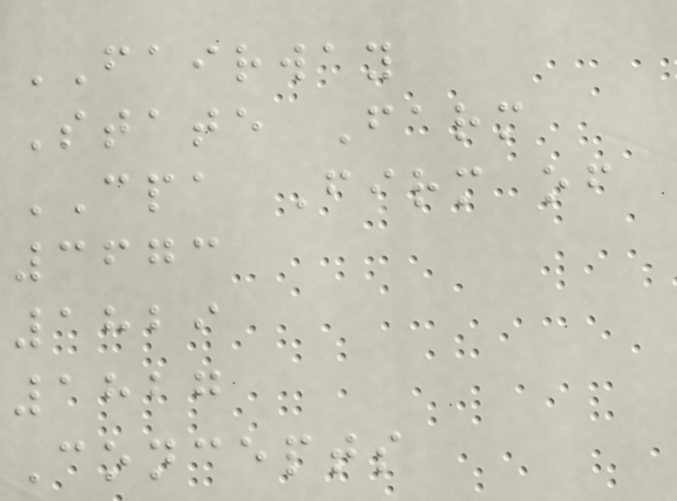FAIRWAY
State Farm
CPA Firm of
3673
1829
1827
Concepts
